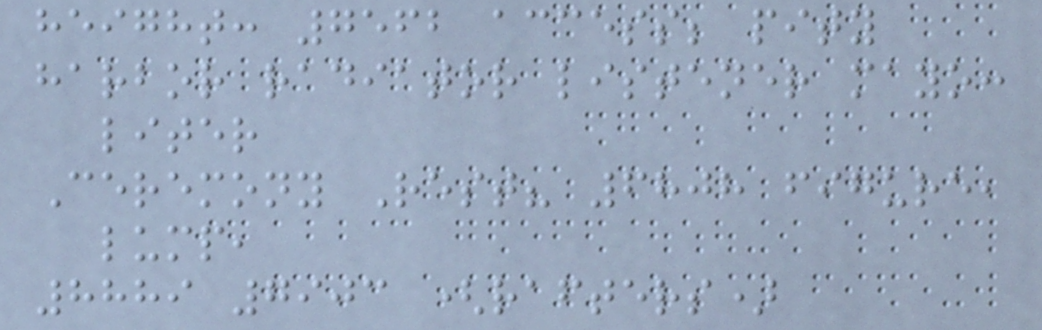height: 7562 access; pity
harbor radiator listener mayo:
liter
Ceremony Rest? 6808 figure,
lump,
8889 7903 (rafters)
